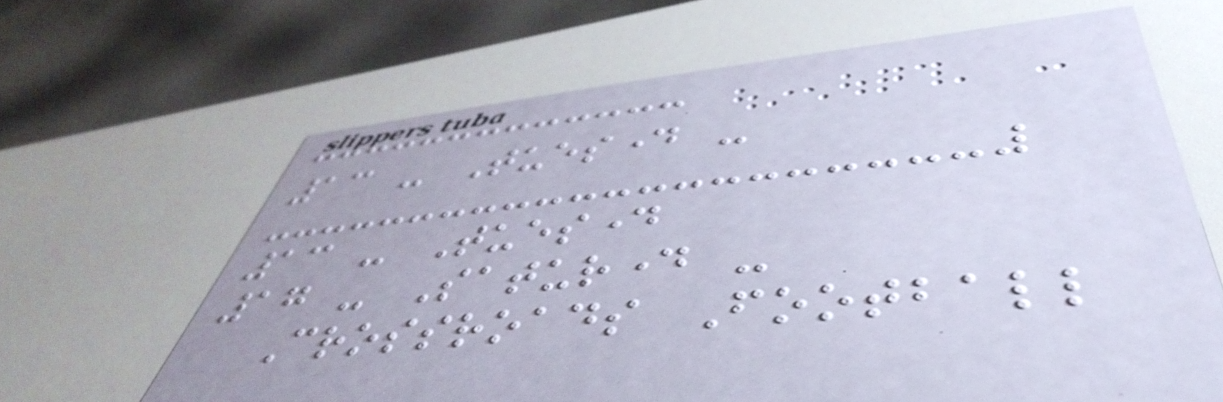13 - Tuesday -
13 - Tuesday
17 - Saturday -
Crossroads Football
